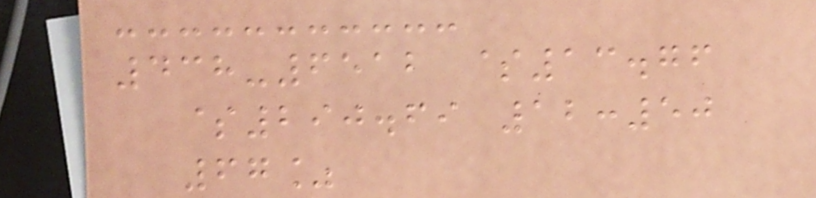438-6512 $13.76
$290.69 12:50
67%
